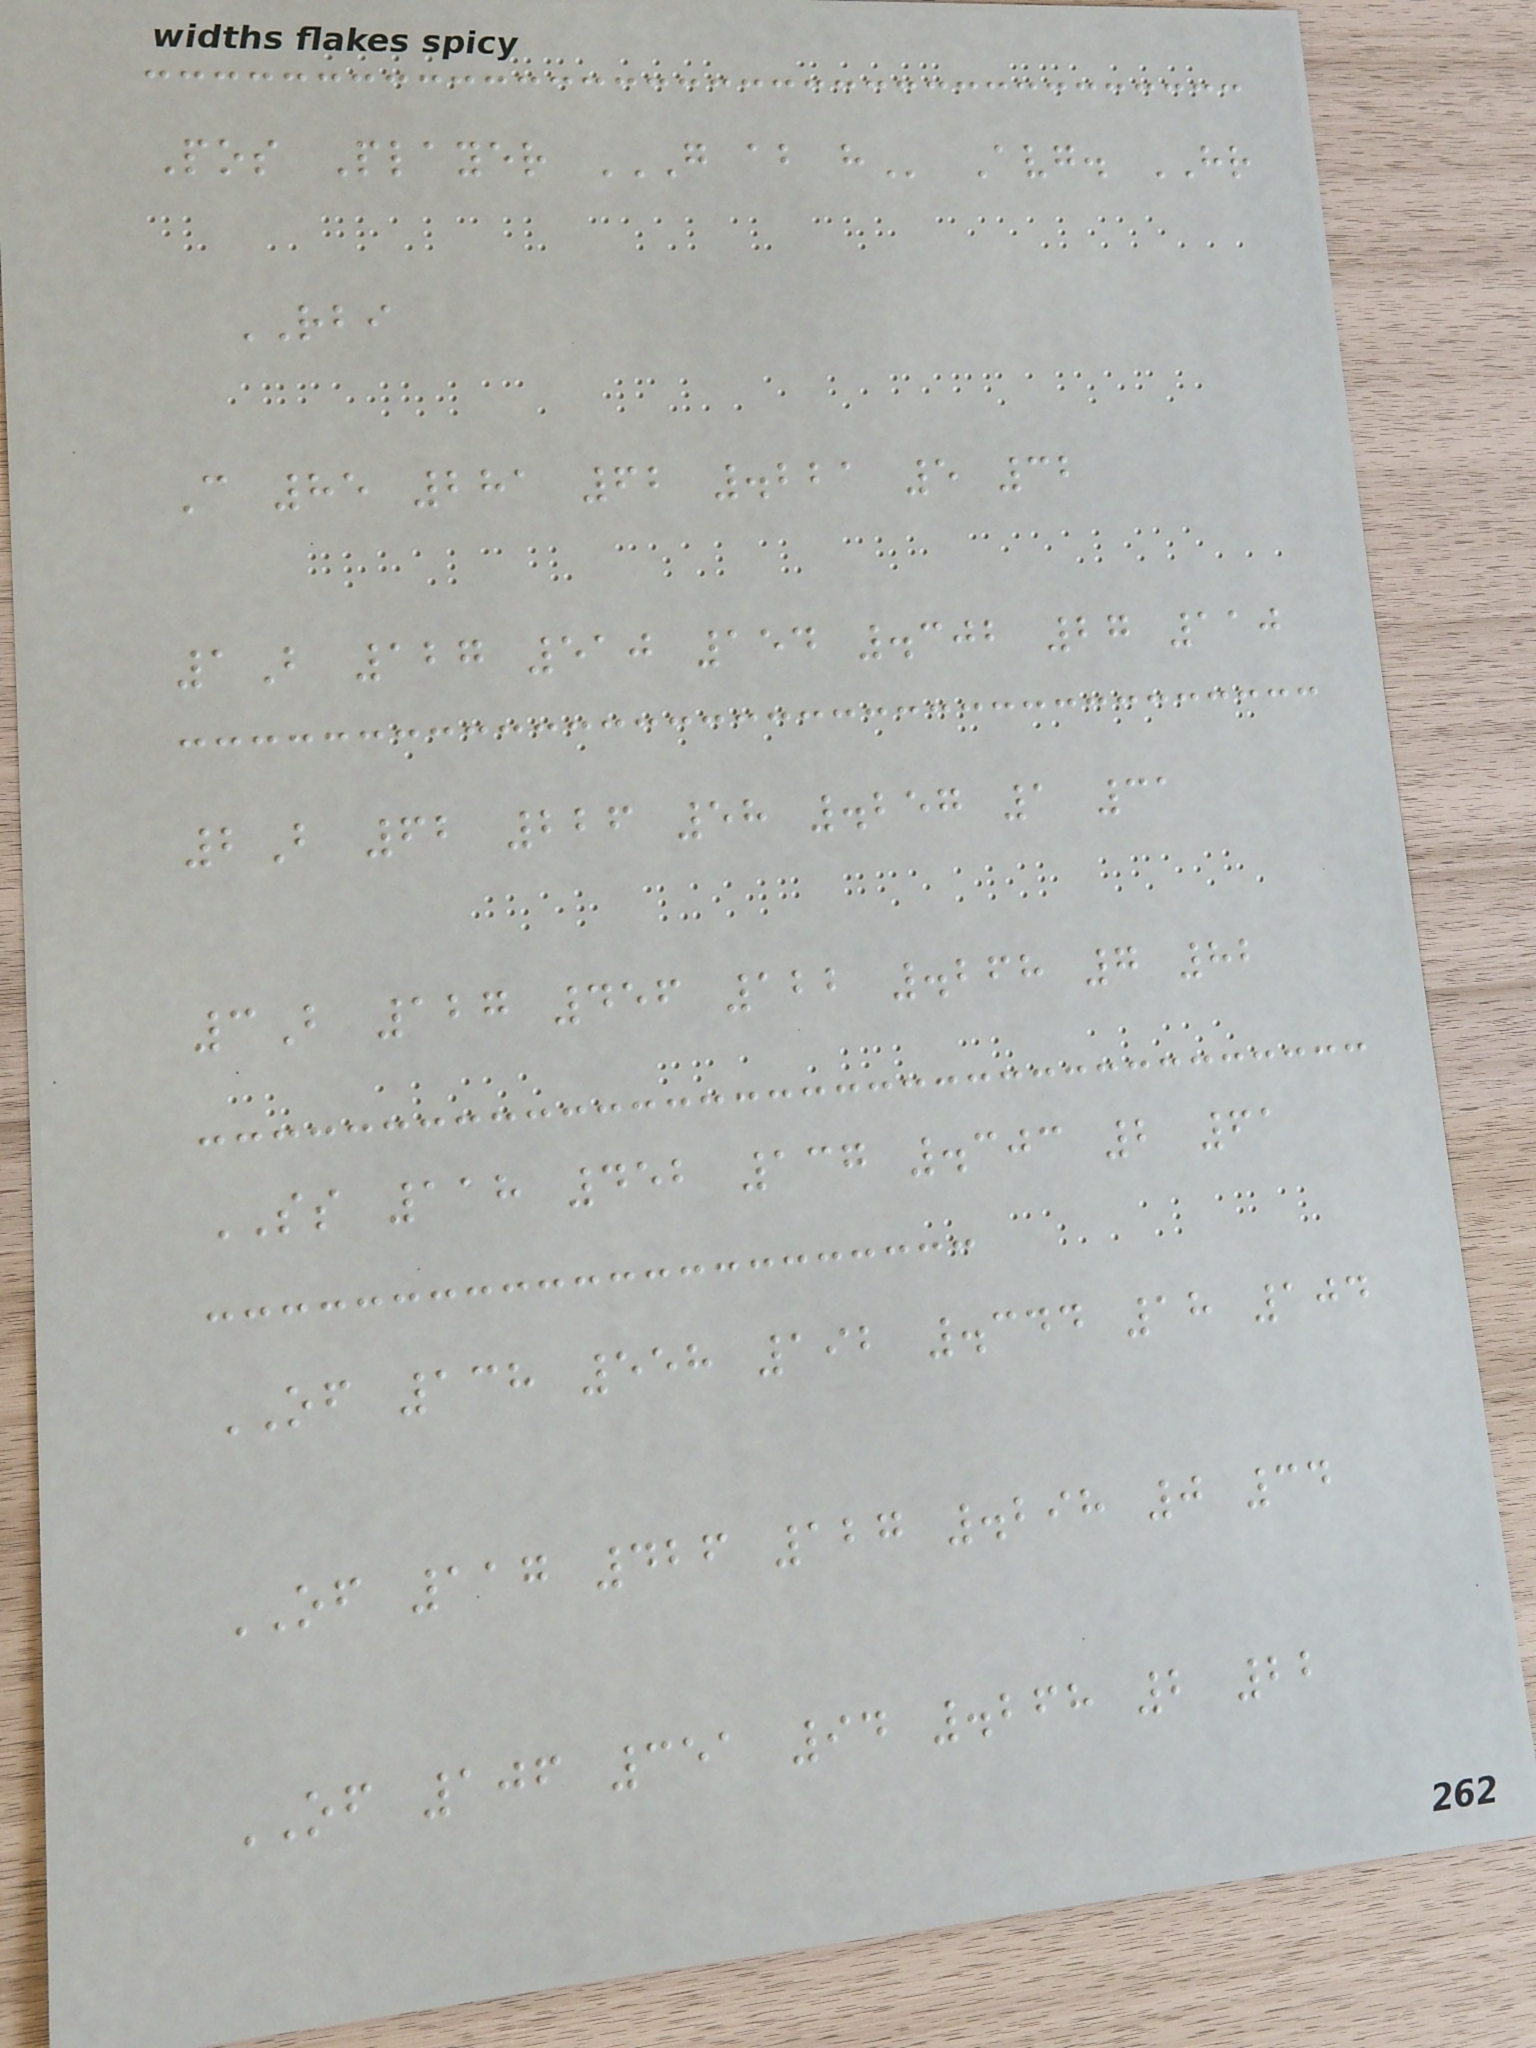Pos Player G AB H Avg. HR
RBI
C 85 281 62 .221 5 32
1B 127 510 154 .302 27 110
2B 62 226 58 .257 1 31
3B 127 456 122 .268 7 82
SS 118 452 137 .303 2 61
OF 138 558 192 .344 18 104
OF 117 426 127 .298 0 34
OF 106 351 94 .268 2 22
